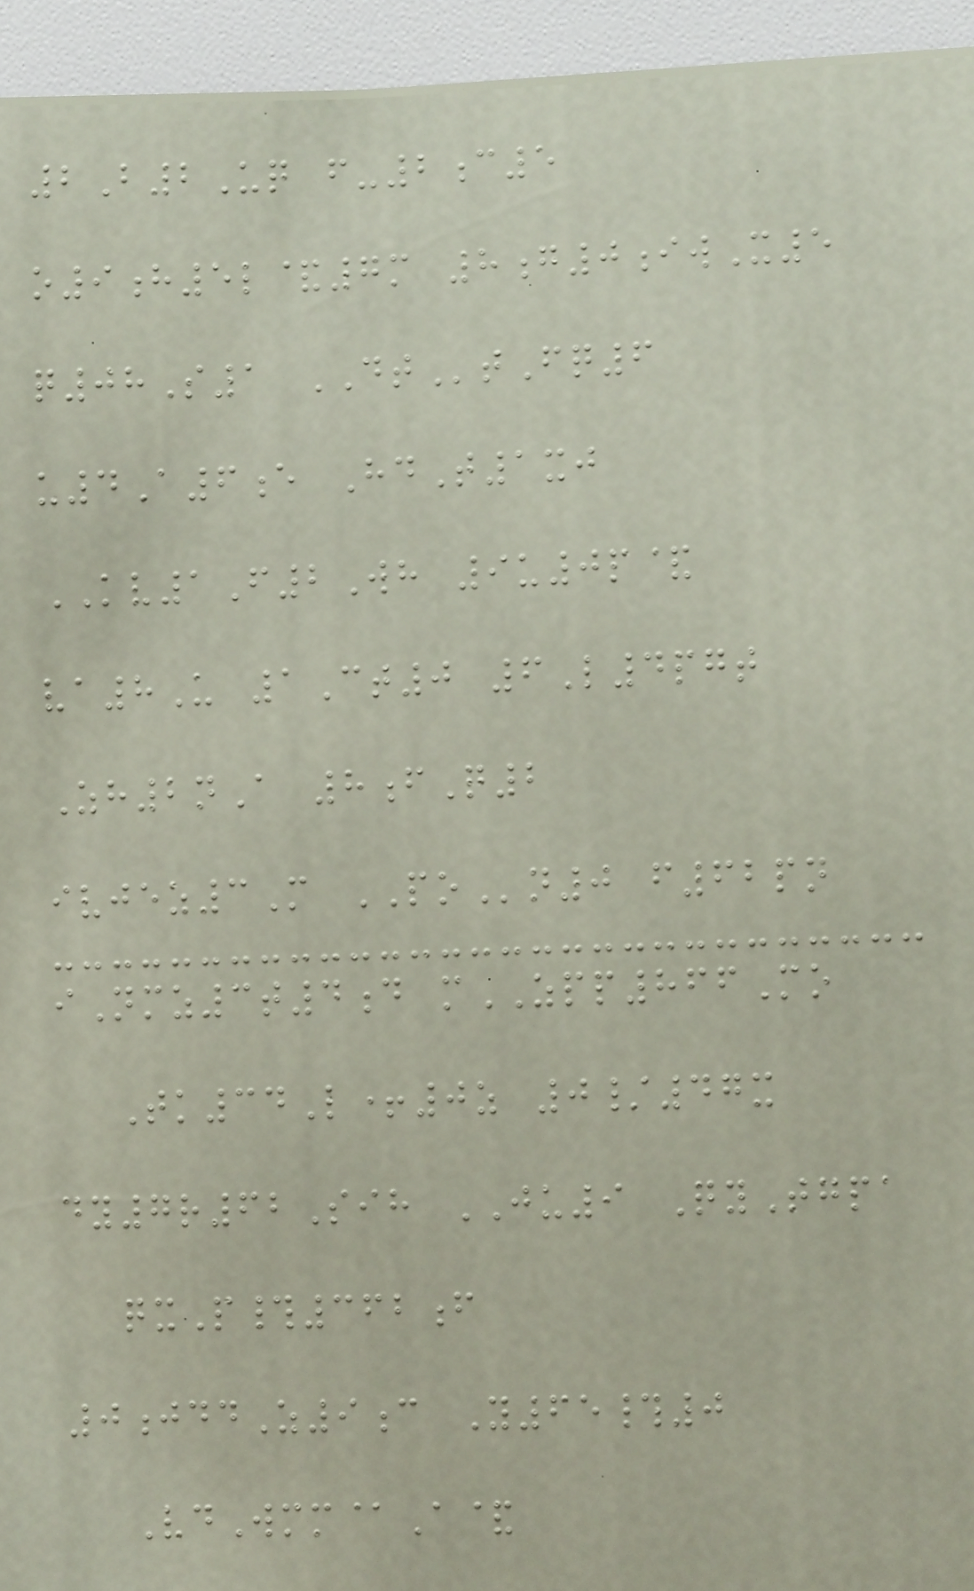2B2Uq f-2c5
o9h5l&7m 8g0iwX5
q08S1 DTtFq6
u4A6e HdT1xj
KV1F2Wh 9u0p&
va8U 1Ct0 6L4pgt
Zh2nA 8fQ2
ivjez3M POn0 f62pn
iNmz3t4d mZPP866Mo
Tk34L+0z 0/47x
dy7r62Sih JU9 QyTgpa
qxP#362f
0jddZ9c Y65#0
VdWmm@A&
